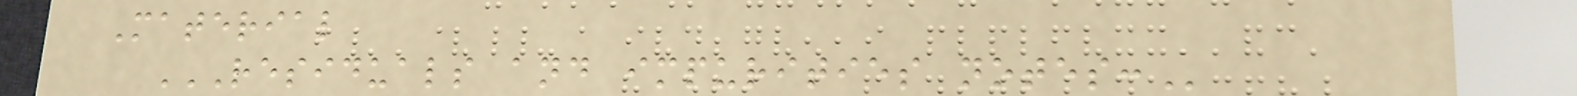Material
RESIDUALS AND IMPURITIES NOTES:
